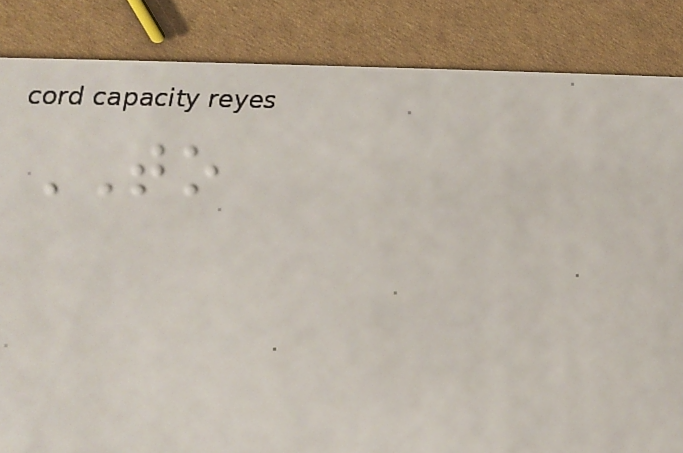TO
